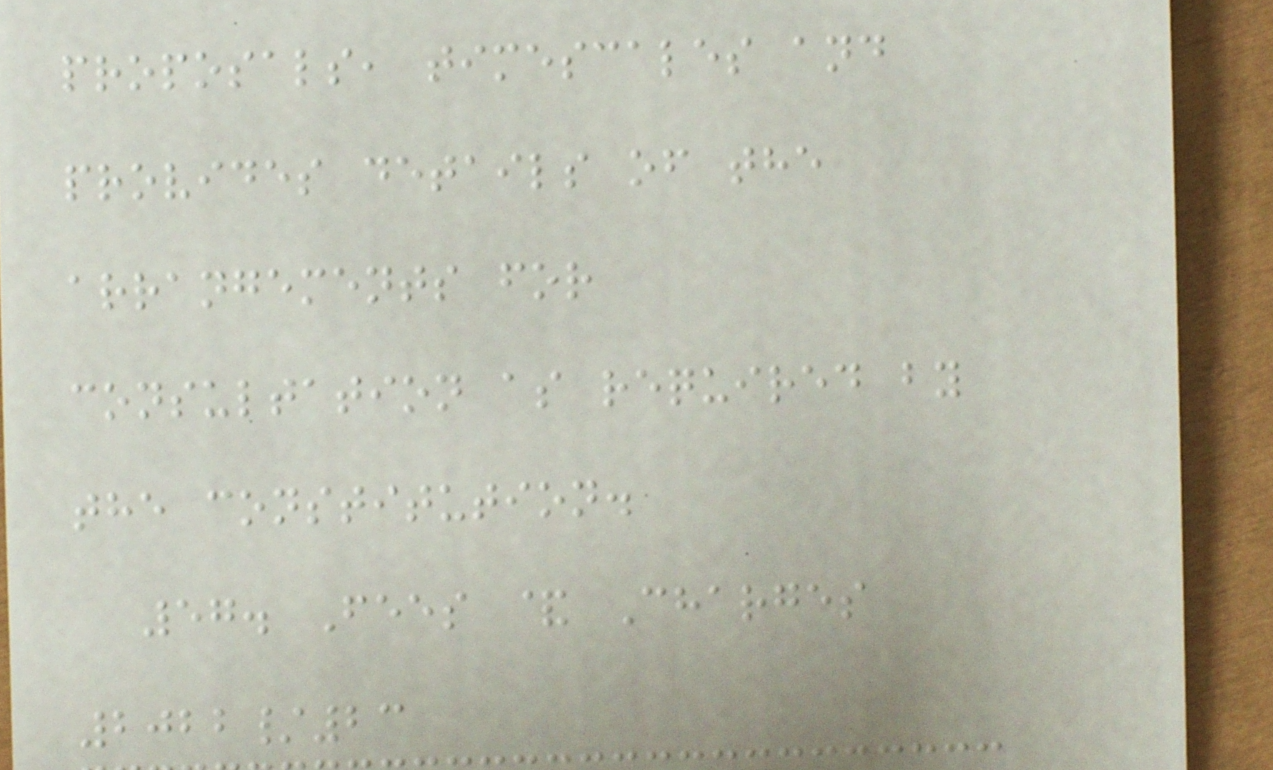proposals, timescales and
provides details of the
arrangements for
consultation as required by
the constitution.
57. Fees & Charges
2022/23
